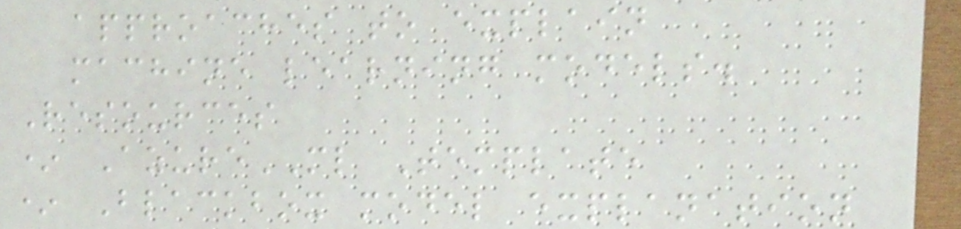approaches to explain
machine learning models.
Resources
* AzureML Template
* Blackbox model explanation
